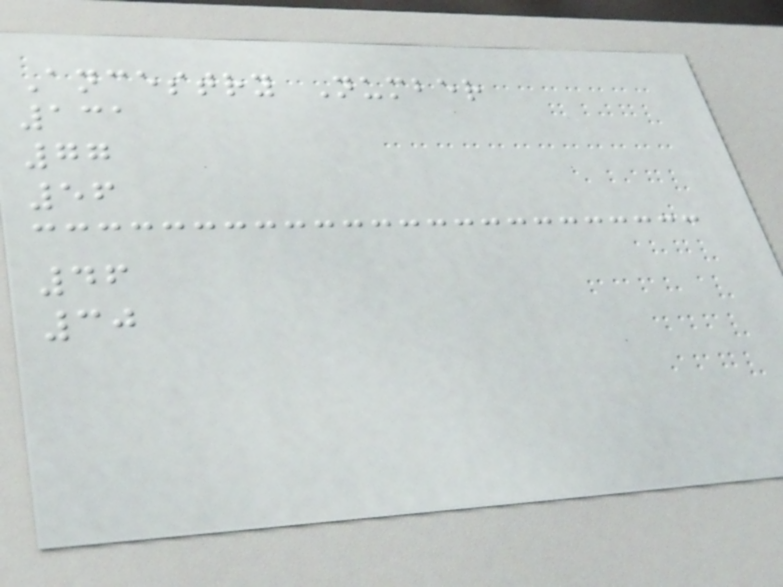Ancestry Number
131
77
56
46
30
